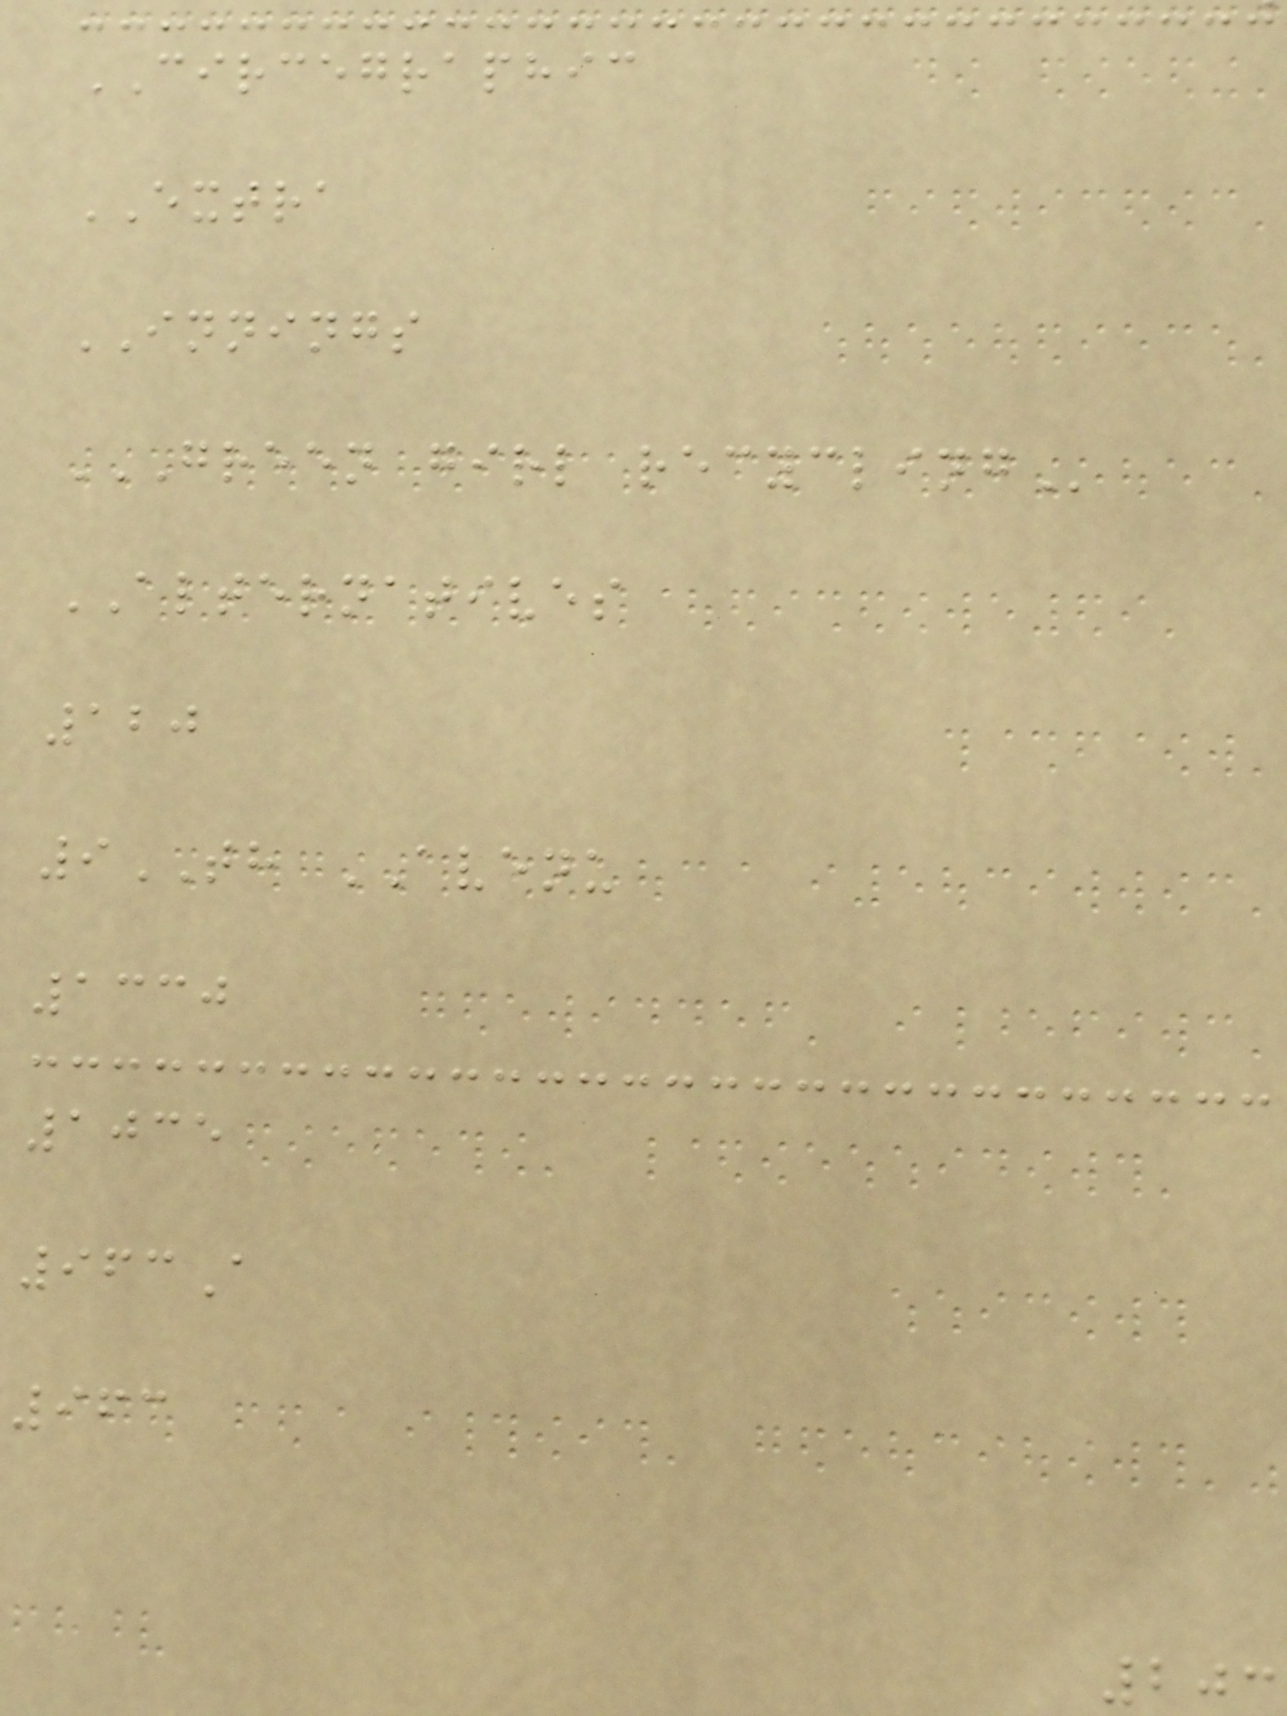CIRCEGRAPHIC
EXTRA
INNINGS
GREEN GIRL RECYCLING
ALTERNATIVES
120
9TH AVENU
1330
1035
963A
963
